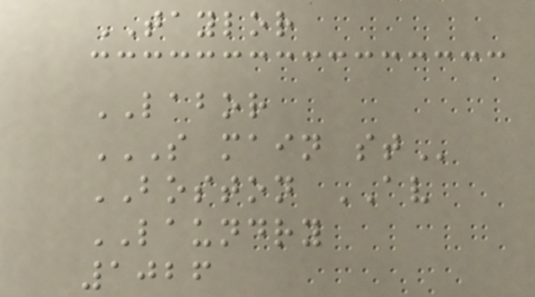TAYLOR
LABOR
S MAIN ST
BOSTON AV
LAUNDRY
1026
